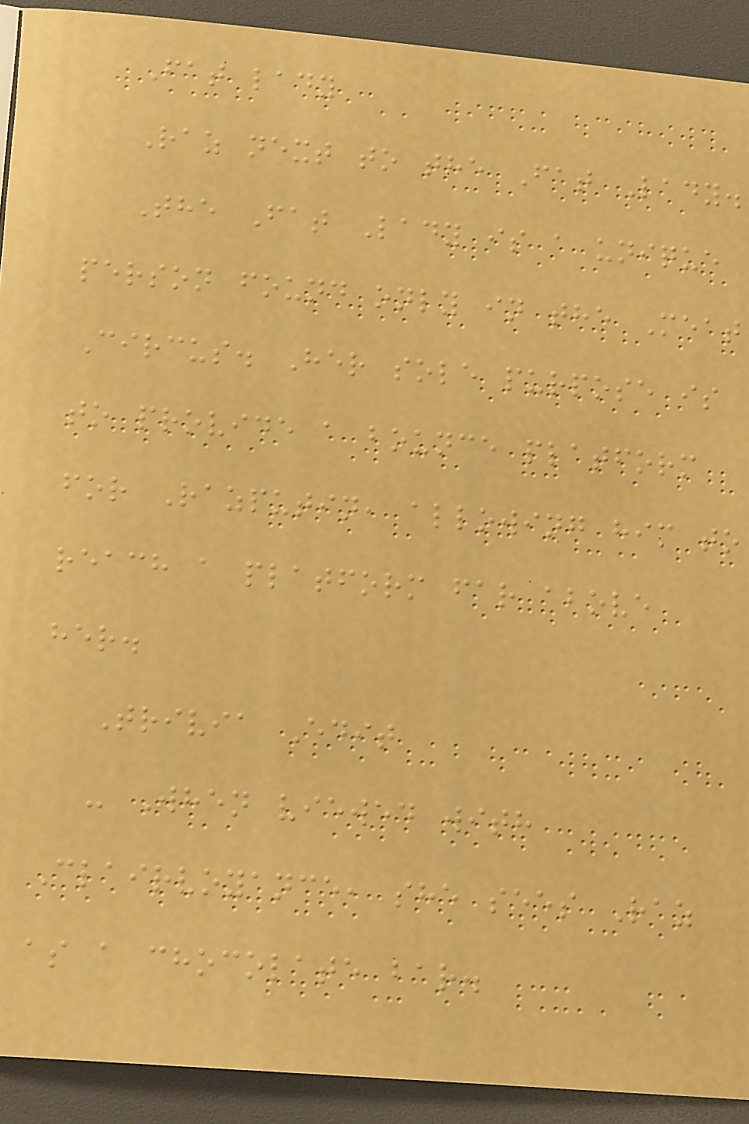Fat lady
Raz next to the Fat Lady.
The Fat Lady is a unique
person found only in the Meat
Circus. Her sole purpose is
to provide a bounce platform
for Razputin, allowing him to
reach a platform far above
her.
Trivia Edit
- When viewed with
Clairvoyance, she sees Raz
as a chocolate bar.
